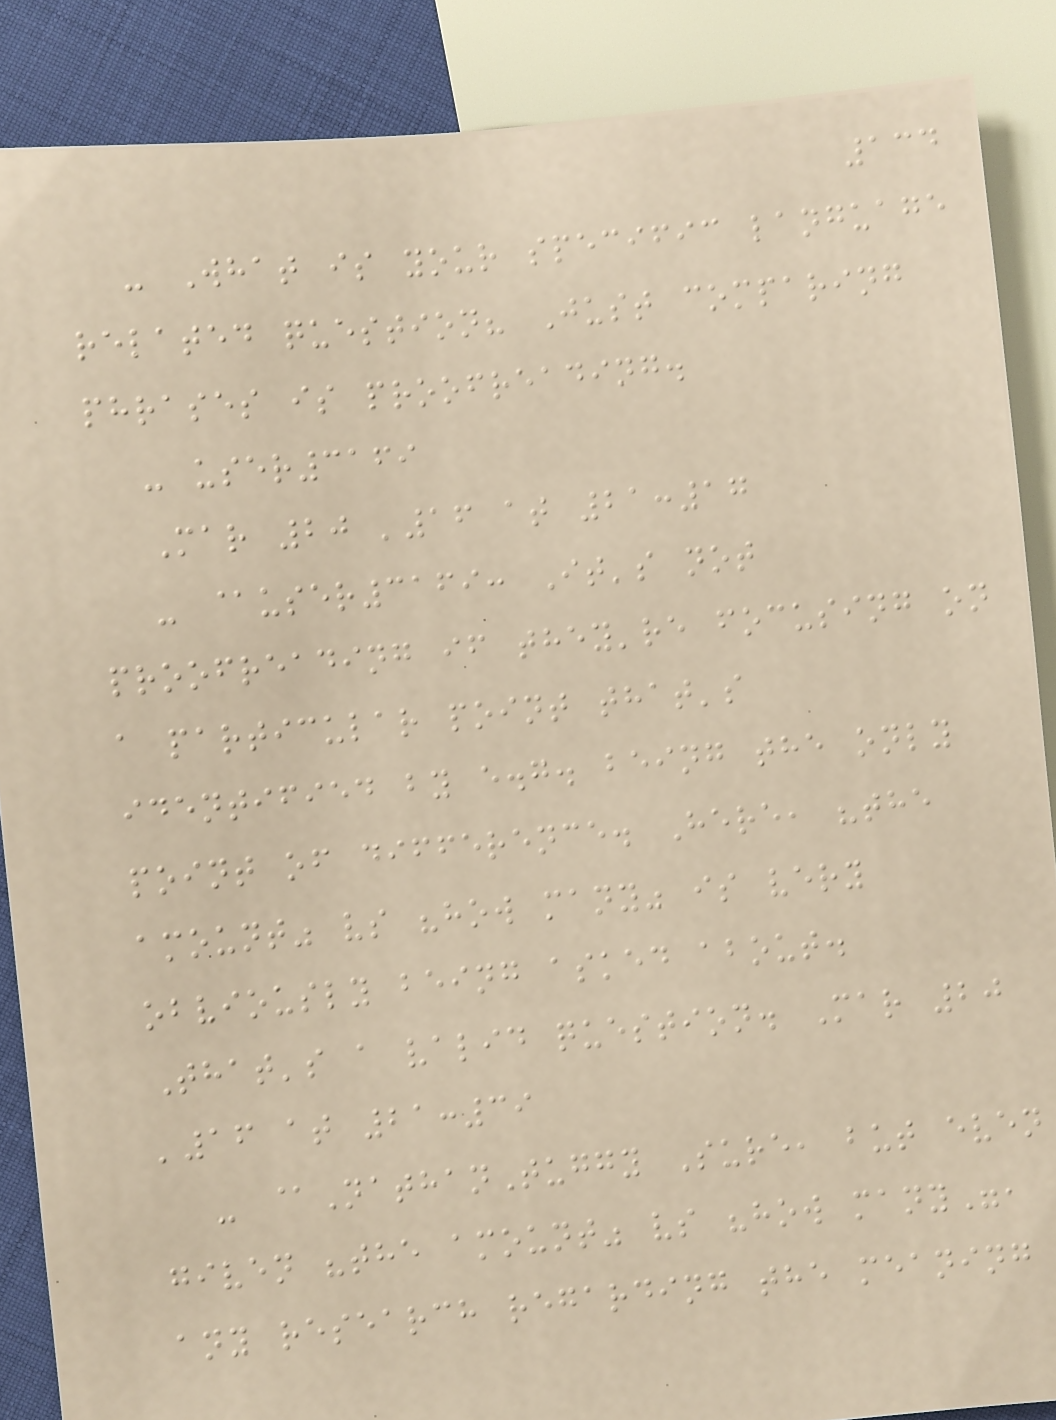134
- What is your specific language
related question? Just comparing
phrases is proofreading.
- user3169
Mar 20 '16 at 21:17
- @user3169: It's not
proofreading if they're focusing on
a particular point that's
identified by e.g. being the only
point of difference. Here, "the
amount" vs "how many" is very
obviously being asked about.
That's a valid question. Mar 20
'16 at 21:39
- @NathanTuggy Sure, but even
given "the amount" vs "how many",
any research regarding the meaning
